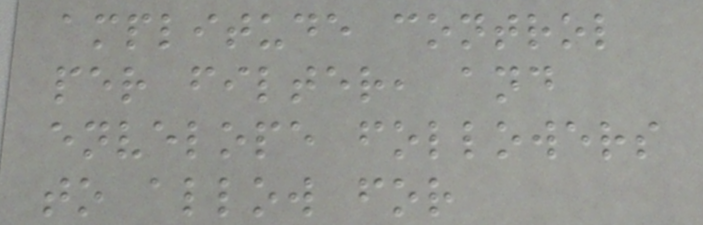amplitude control
per filter, and
envelope followers
to allow for
